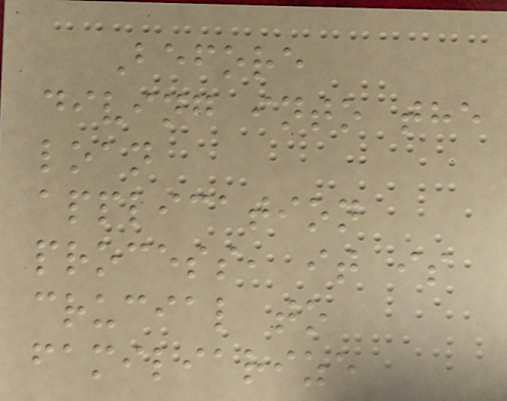Before
diving into the
loan
application
process, it is
crucial to
familiarize
